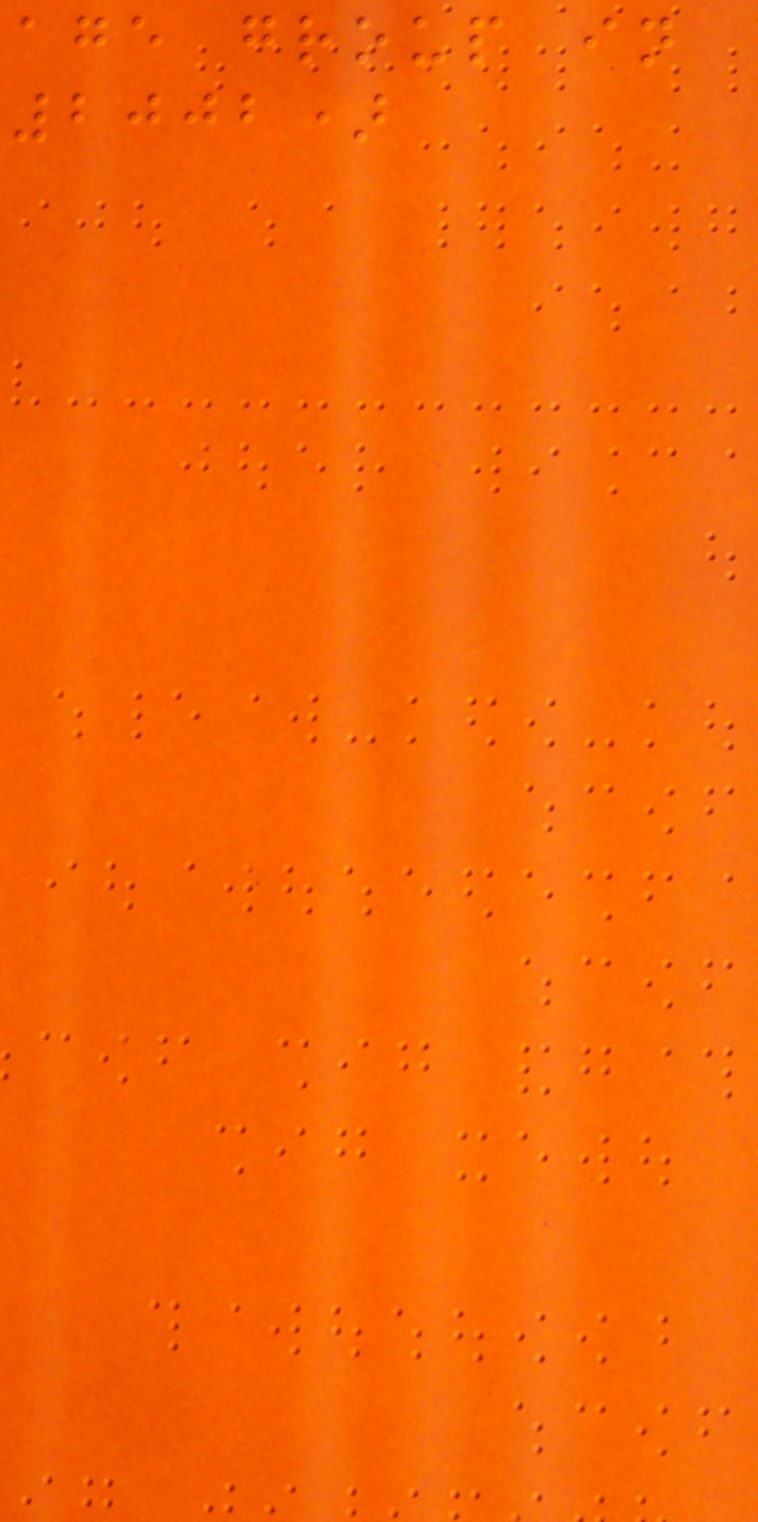age group in
2002)
